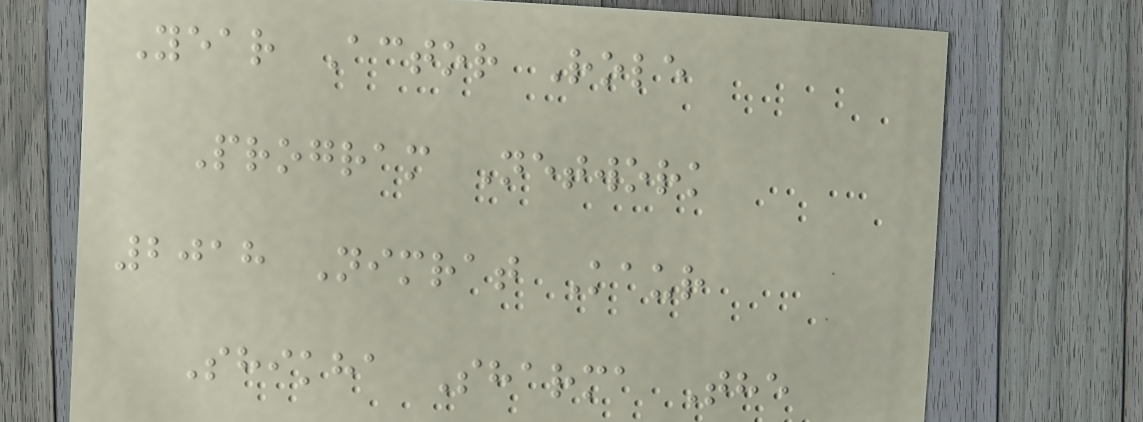Year Actor Role
Program Network
2018 Nimrat Kaur
Shikha Sharma The
